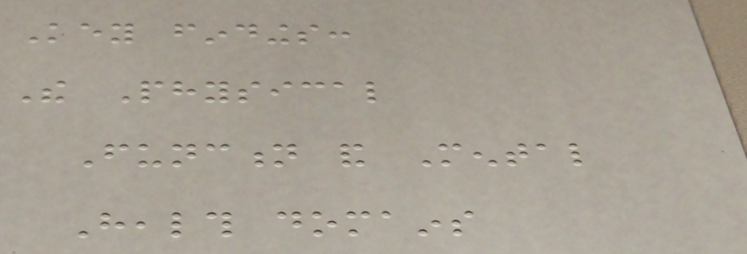Key findings:
The Physical
Function and Mental
Health domains
